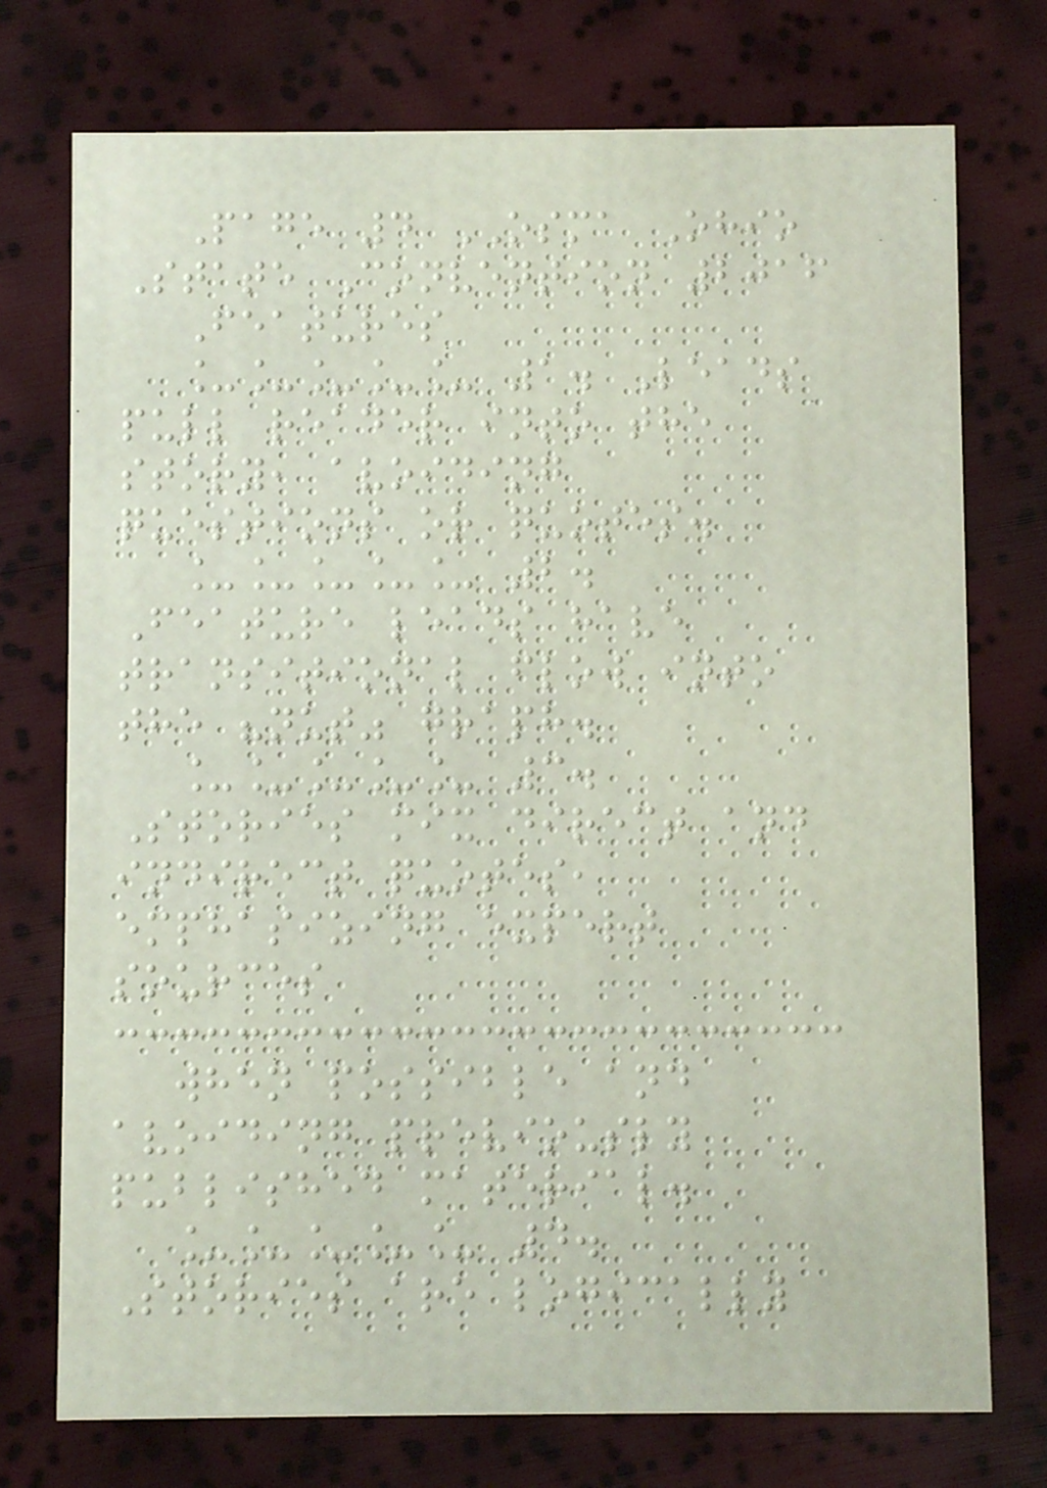Page 4 OSMA Ohio
State Convention 2016
Features
_____ 1. Leads
pull reader into the
story, avoiding
questions or quotes.
_____ 2.
Feature leads have
transitional flow into
the "nut" graph.
_____ 3.
Stories mix direct and
indirect quotes,
emphasizing expert
sources
when possible and
avoiding previously
published material.
_____ 4.
Stories are logically
